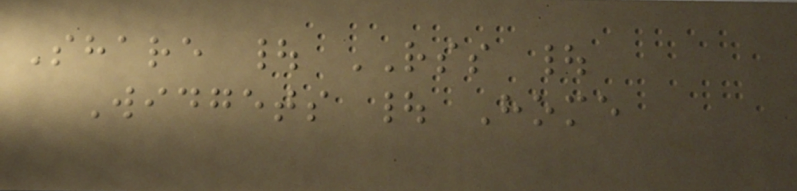Share | RSS |
Widgets | Home
